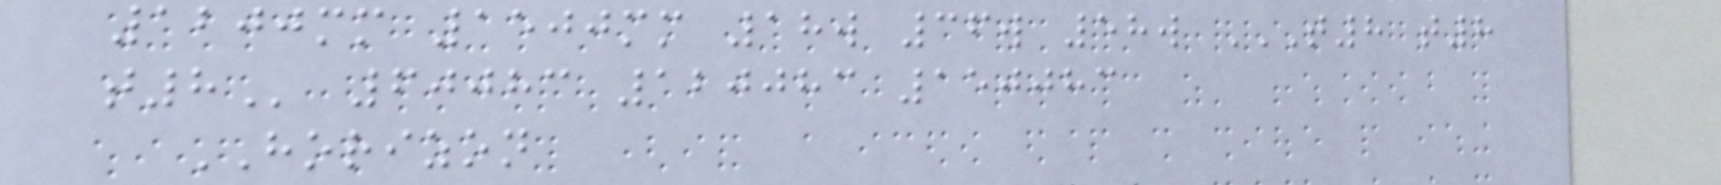1200mm 1500mm 18w 36w 58w T8 T8
T8 60083 120083 150083
HORIZON
